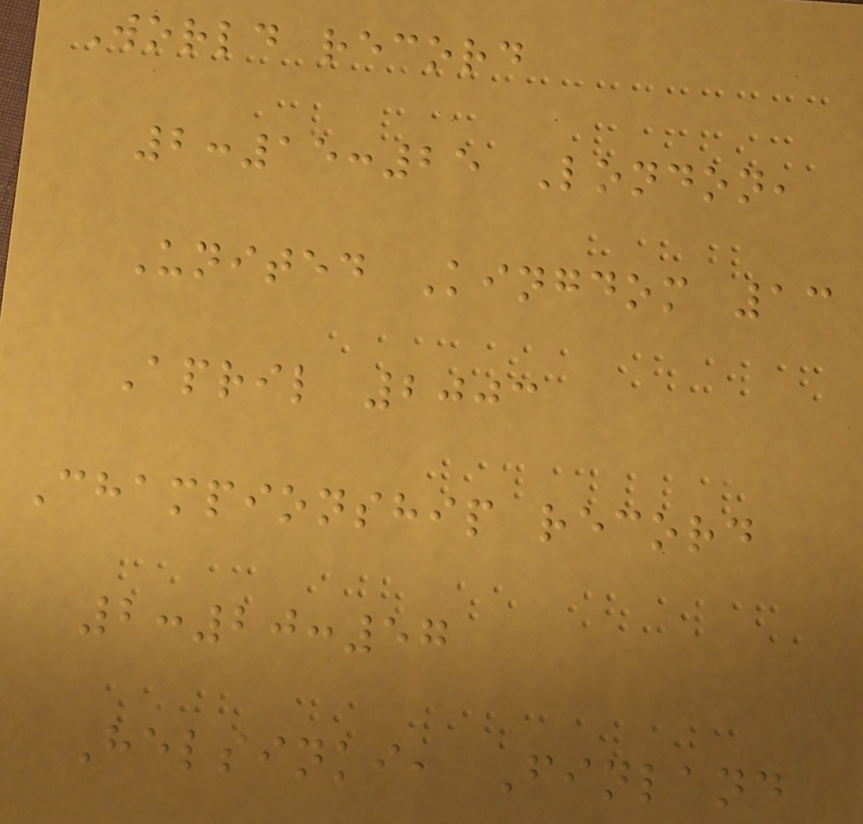World record
2:15:25 London,
United Kingdom 13
April 2003
Championship record
2:20:57
Helsinki, Finland
